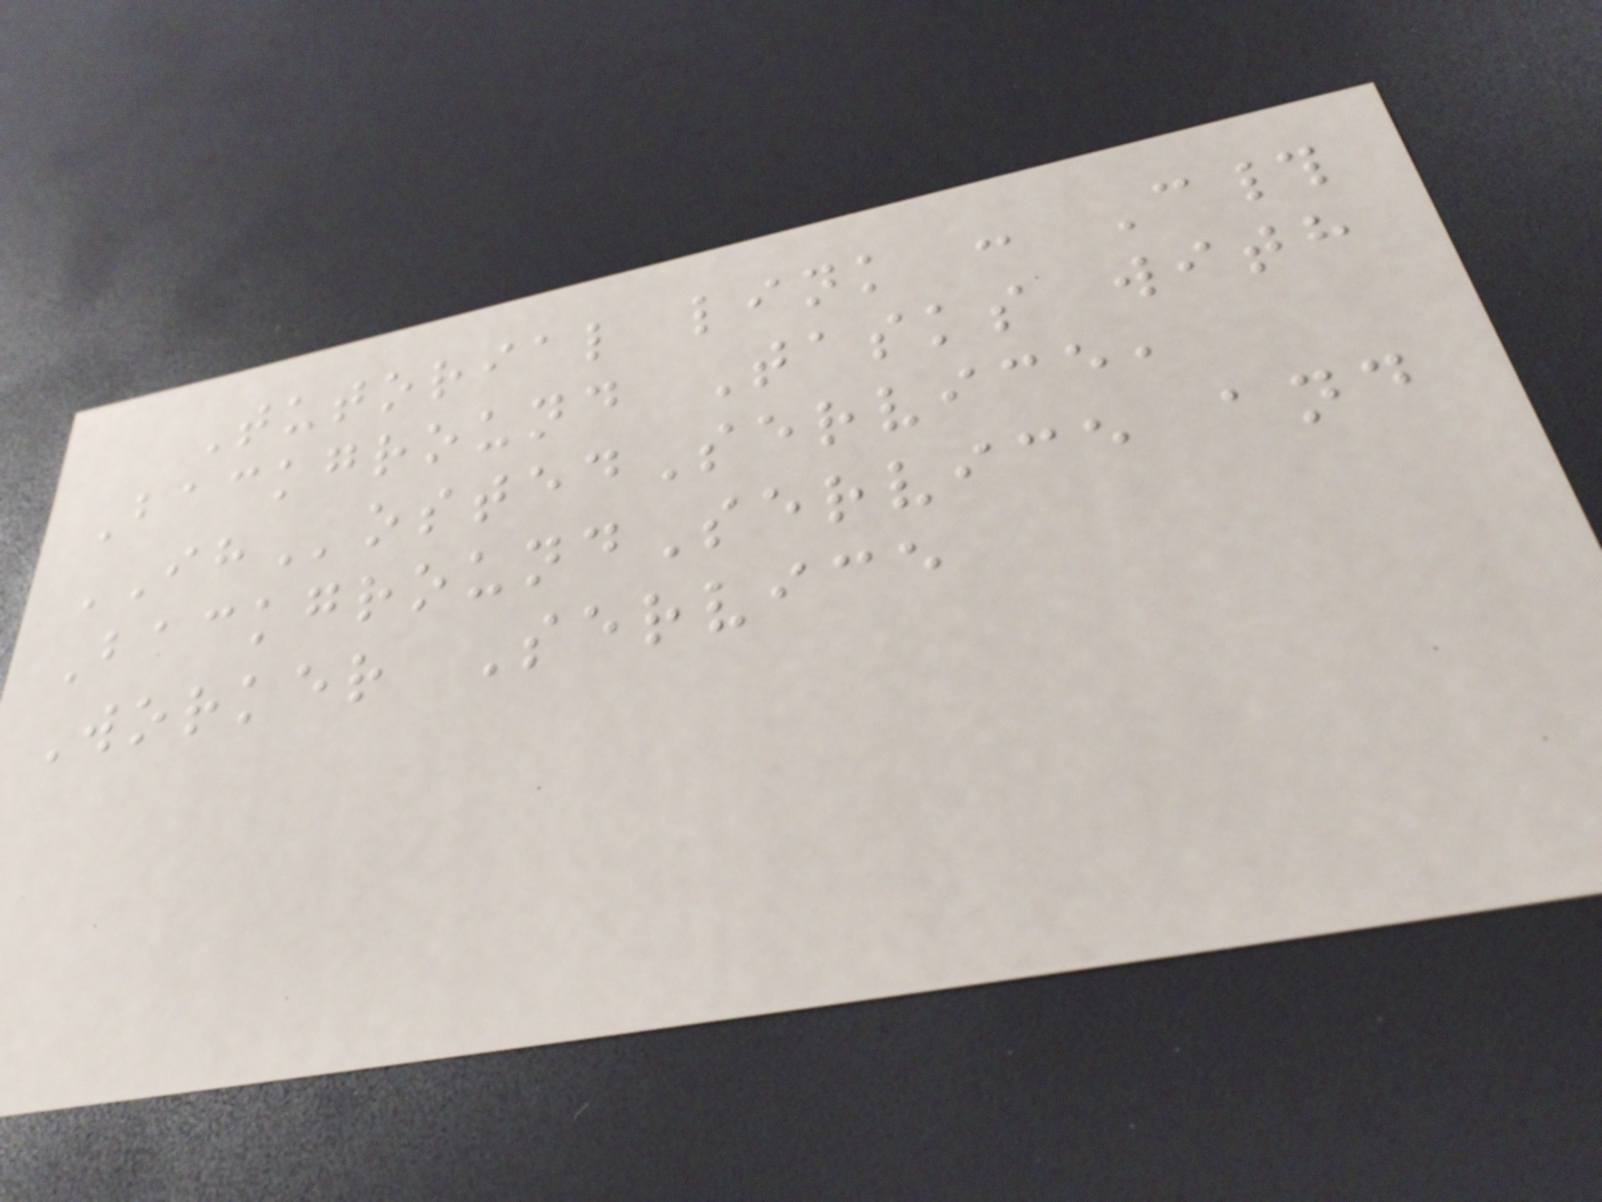Tutorial link : C#
Background Tasks with
IHostedService,
BackgroundService and
Worker Service
